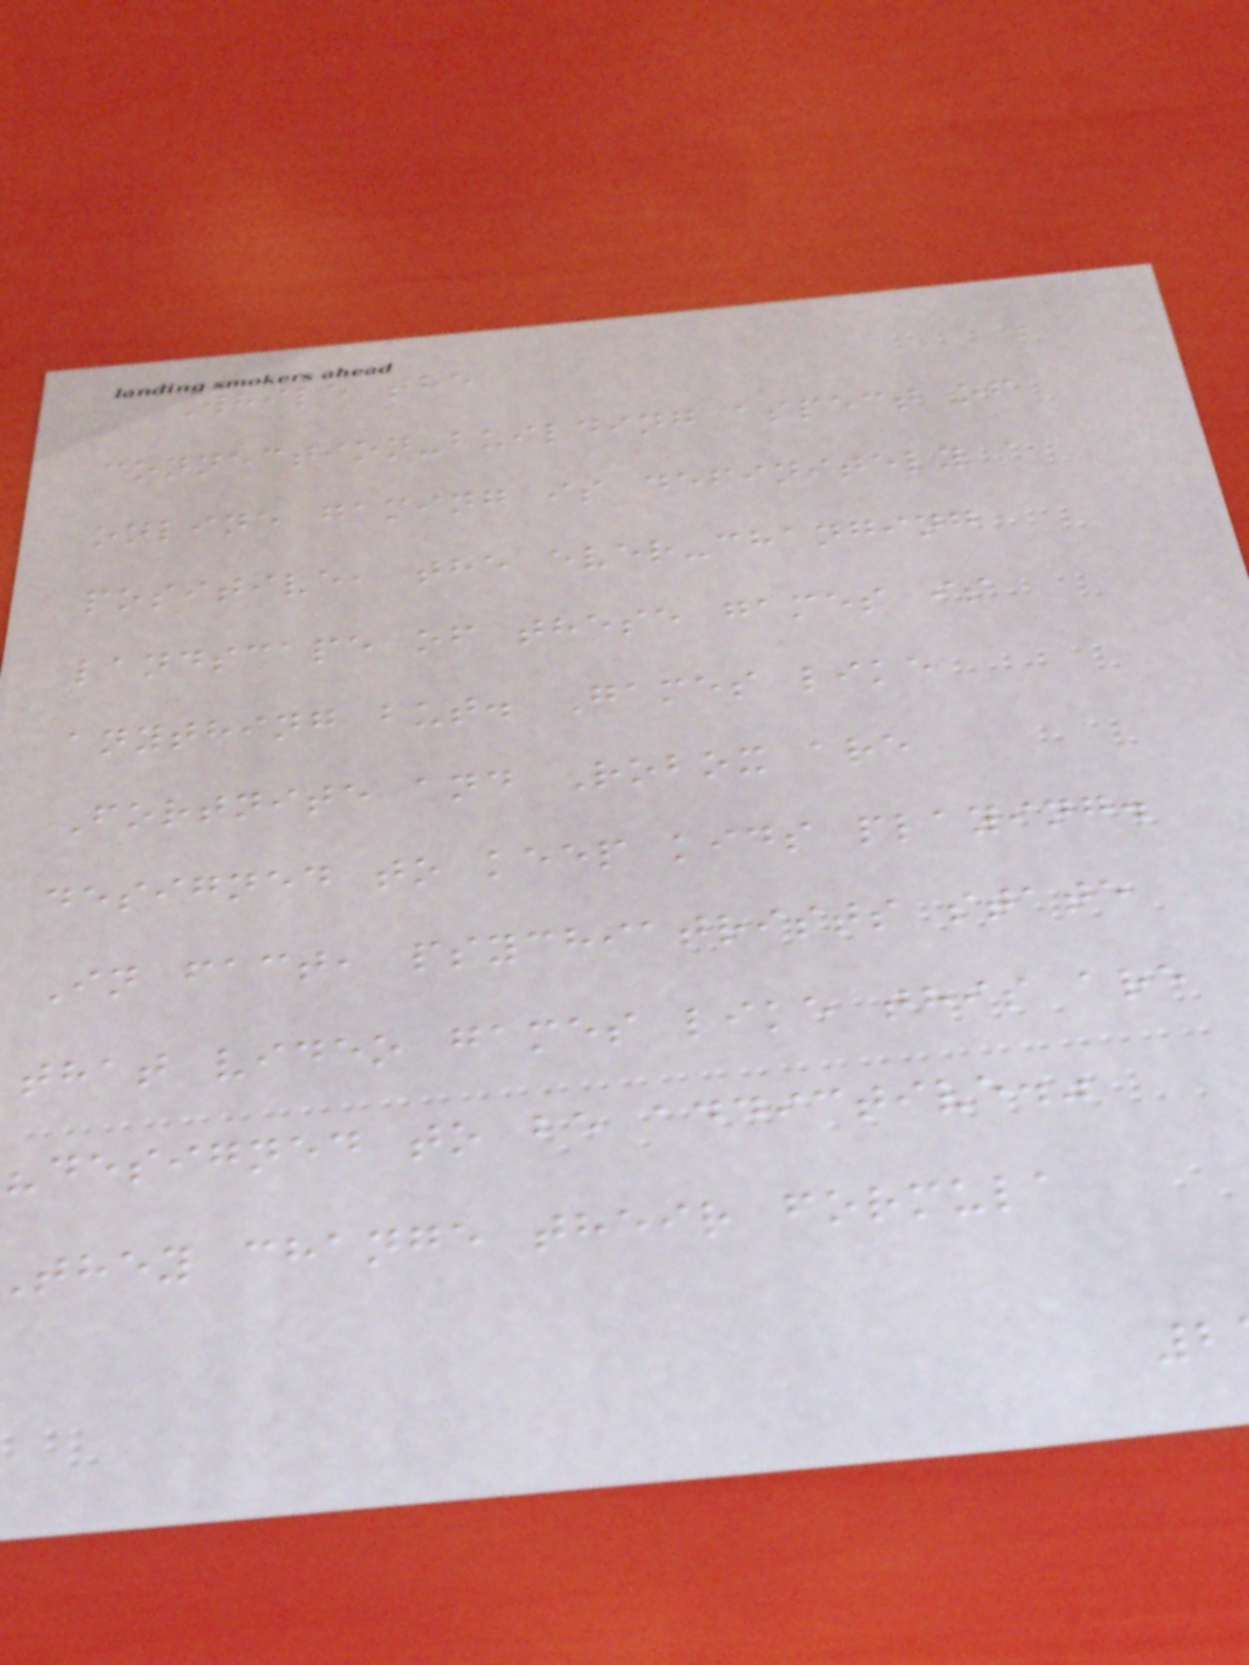While the
connection-building aspect of
online gaming is definitely a
positive, the ever-changing
landscape of these games is
anything but. Games like
Fortnite and Robox are
designed to keep kids playing.
In fact, psychiatrists state
that video games like this are
"designed to be addictive."
they change their formula
